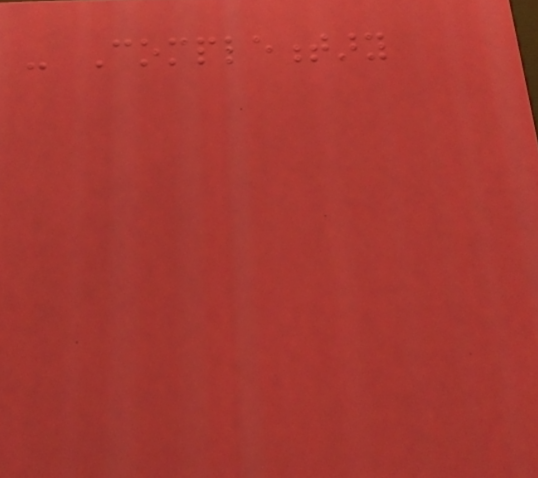- Complementary
